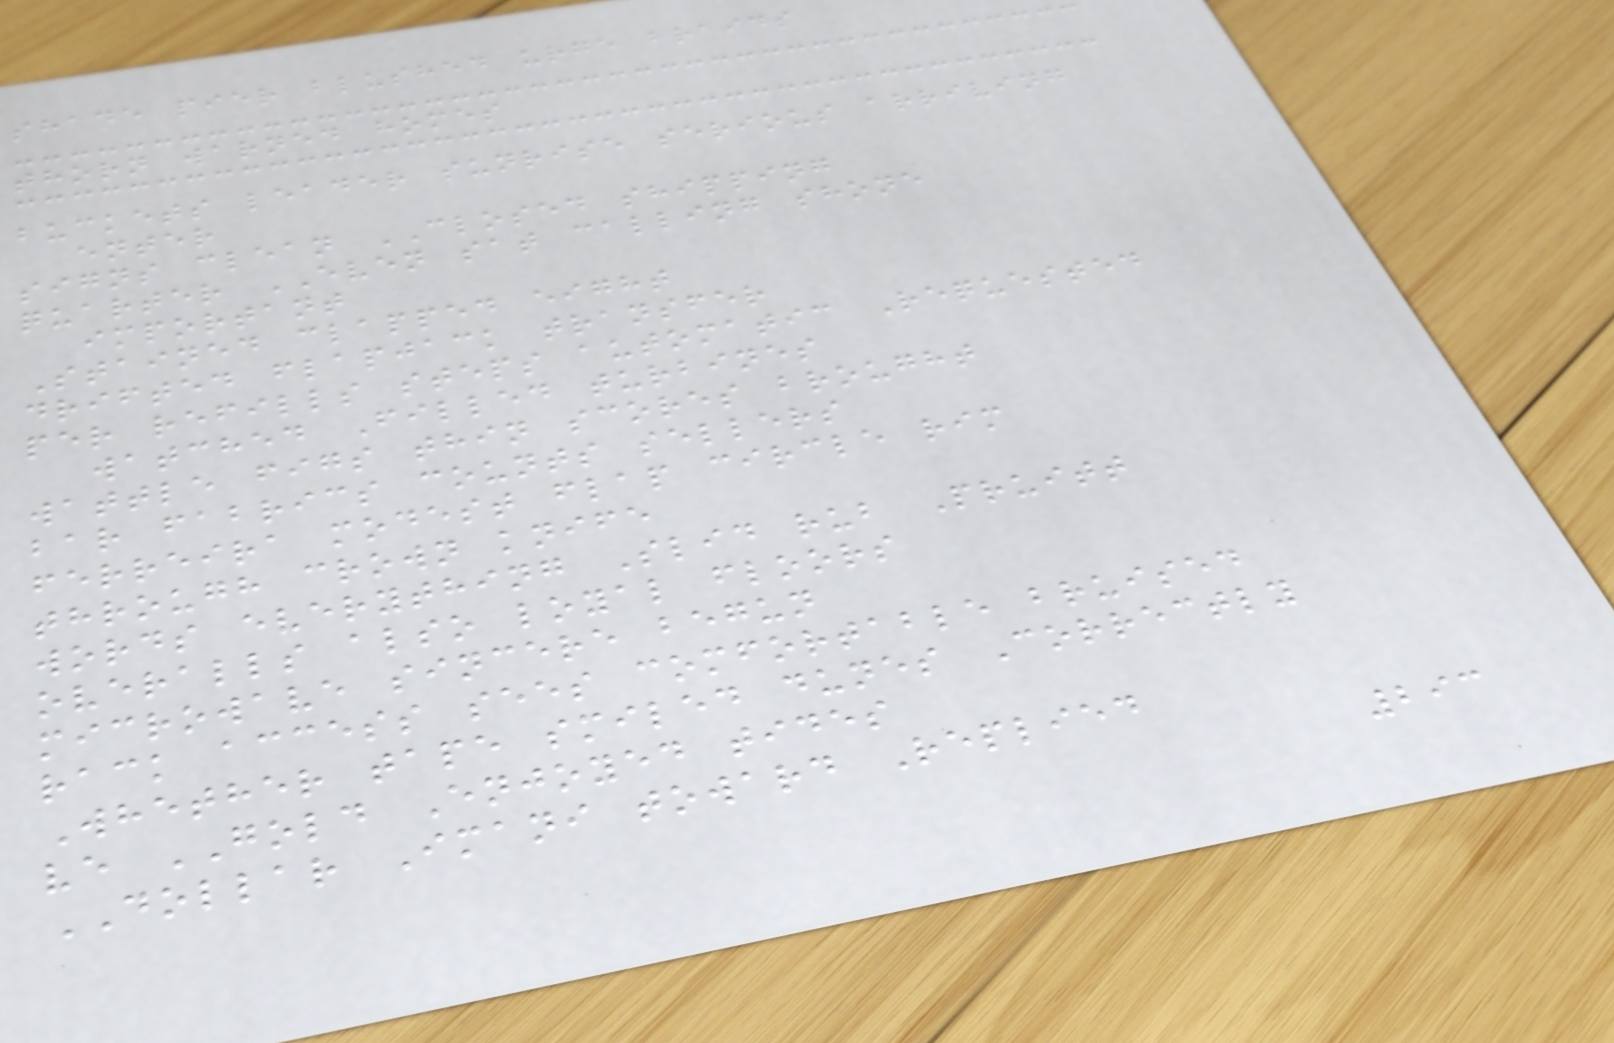shade pier blushed urge braids
thorn warned homes
buckets leader sunrise serious arriving
enter
signs clean CLOSED shipping
quarter EVEN sat calling shone
important
Stained clapped eight
drifted flapjack transfer
per refills steps automatic Requested
watched Filled turbines
wattle figs thin scores brought
bar fabrics counts sellers
ferreira modest flap circle rim
through crown knife
words everything Slid rub Pruitt
overalls also loyal floors
microwave sincere begun
rack access sees comfortable bruised
Whether tape smiled dunes Correctly
ve GOLD Enjoyed tides
DOLLAR Imani toward Replied
293
